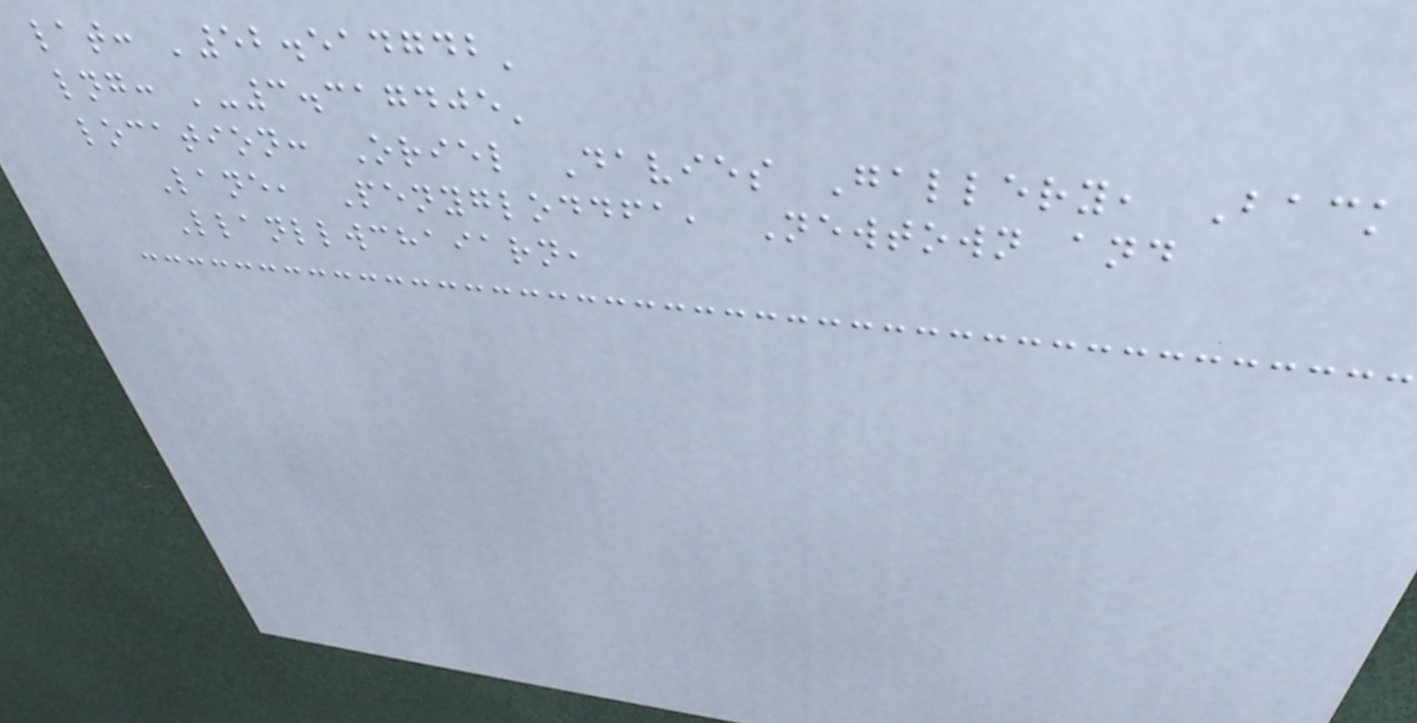lat: '52.514742'
lng: '-3.317405'
location: Oriel Davies Gallery, Back
Lane, Penygloddfa, Newtown and
Llanllwchaiarn,
